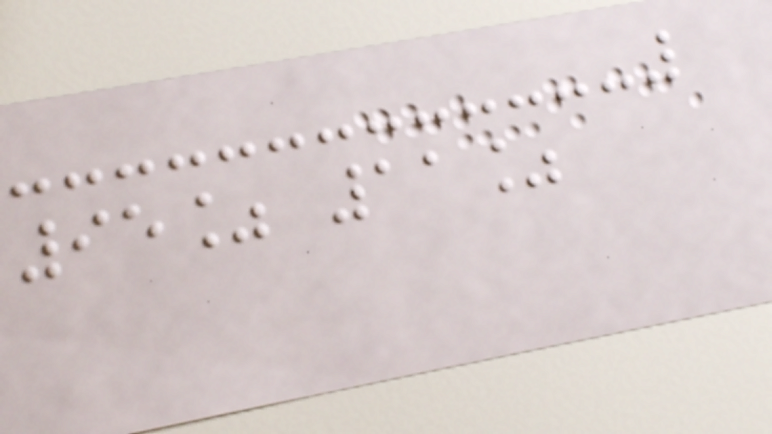95% 11%
